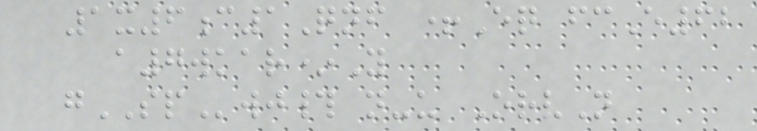1x6c1Qnf +Eq fcE62
a7wkar*Y
gSPwj# n-u OrvN
